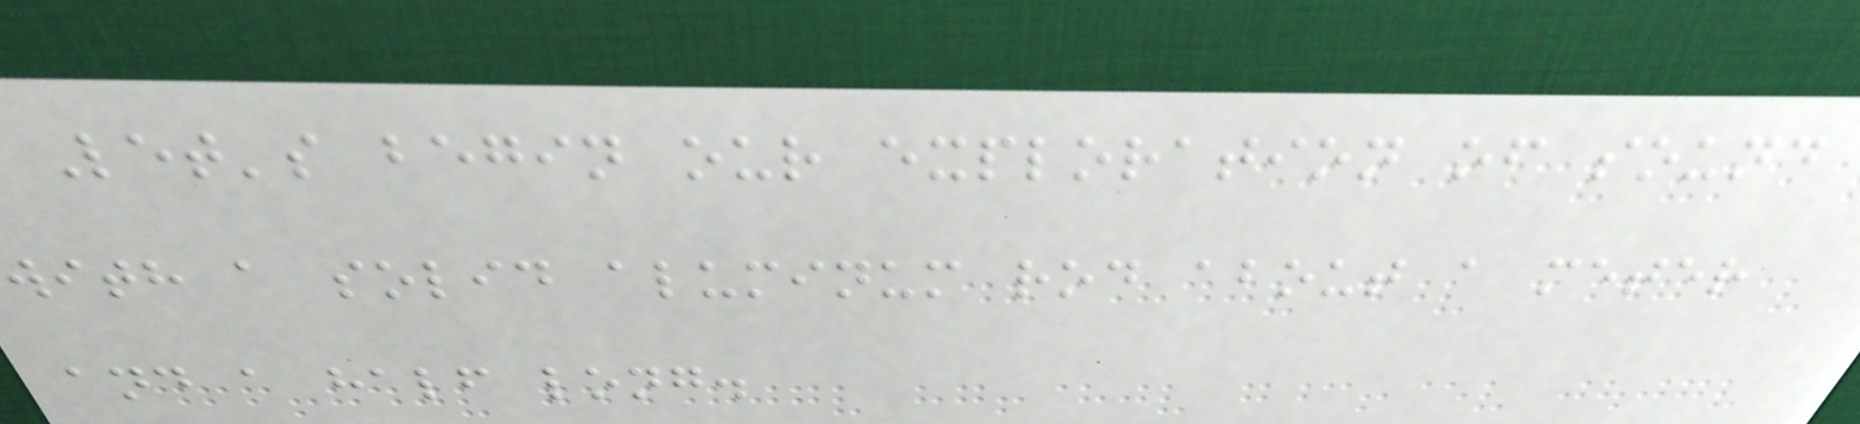Let's begin our exploration of sound
with a solid aluminum rod about a meter
and a half long.
